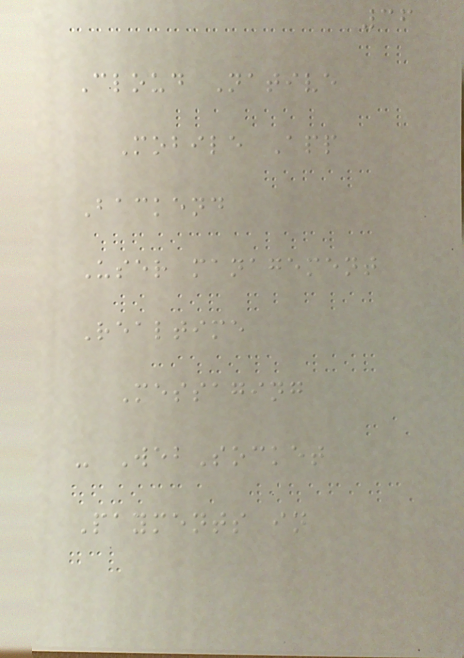36
Cloud Native
Mobile App
Backend
User management
Realtime
Messaging
- WebSocket
Payments in
